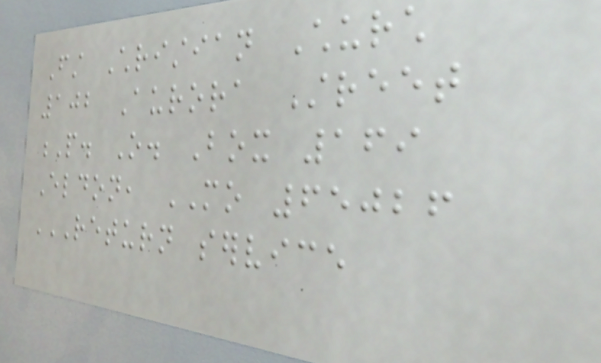First Christian Church
102 Aurora Street
P. O. Box 169
Eldon, MO 65026
RETURN SERVICE
